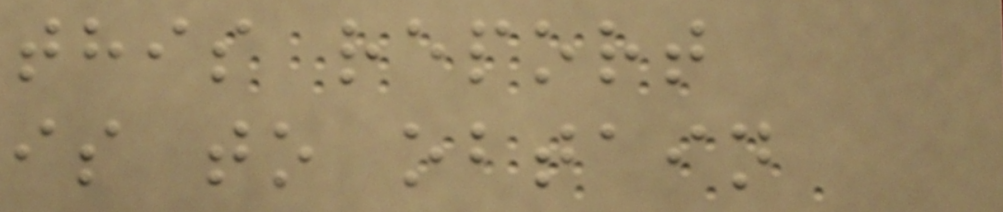this report
is to obtain
